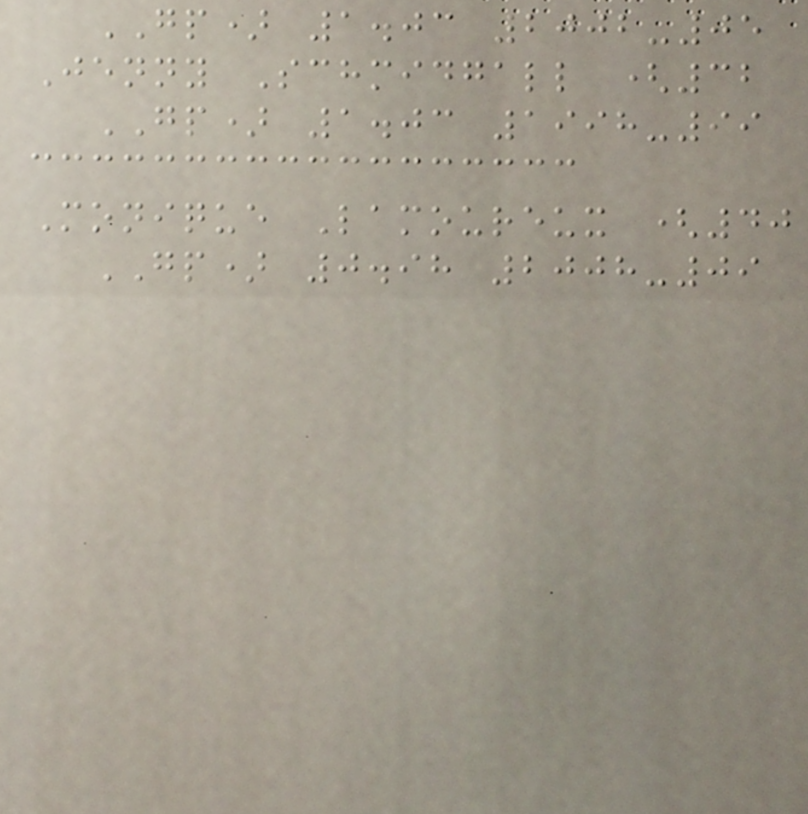GP) 1.03 2002-05
Jenny Schmidgall (32
GP) 1.03 1998-99
Monique Lamoureux (40
GP) 0.98 2008-09
